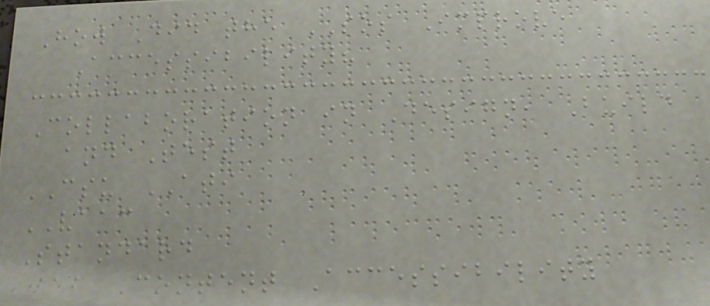How Did the SOS Improve
Accessibility?
Collaboration in Design, Build
and Test
CSU ATI
VAAC
Standard
Web Content Accessibility
